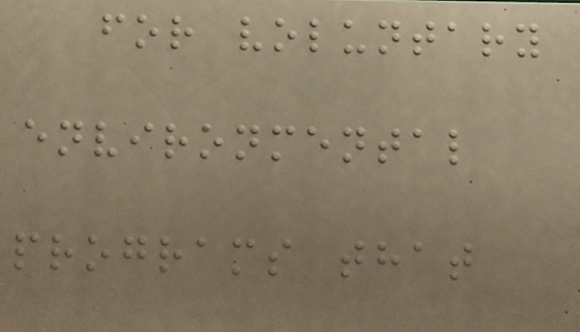for voluntary
environmental
programs that
